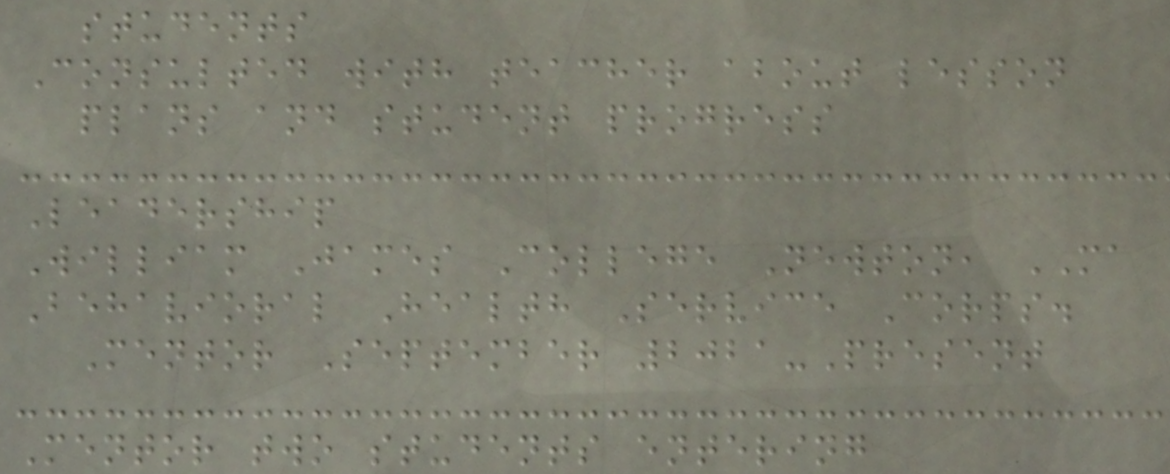students
Consulted with teacher about lesson
plans and student progress
Leadership
William James College Newton, MA
Behavioral Health Service Corps.
Mentor September 2021-Present
Mentor two students entering
